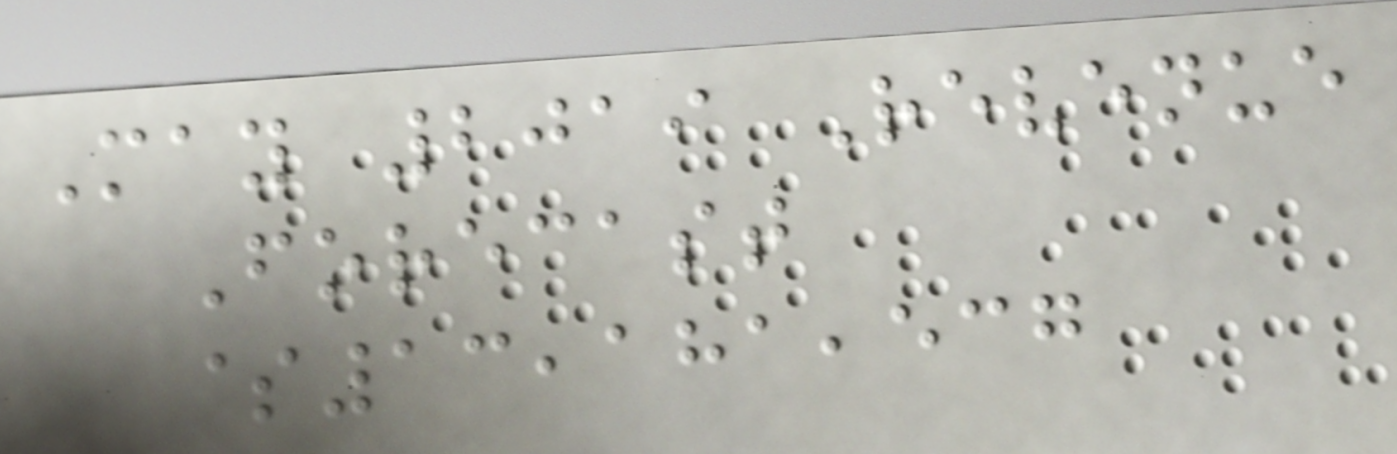May 2019 Revenue
Forecast
$13,181,537
